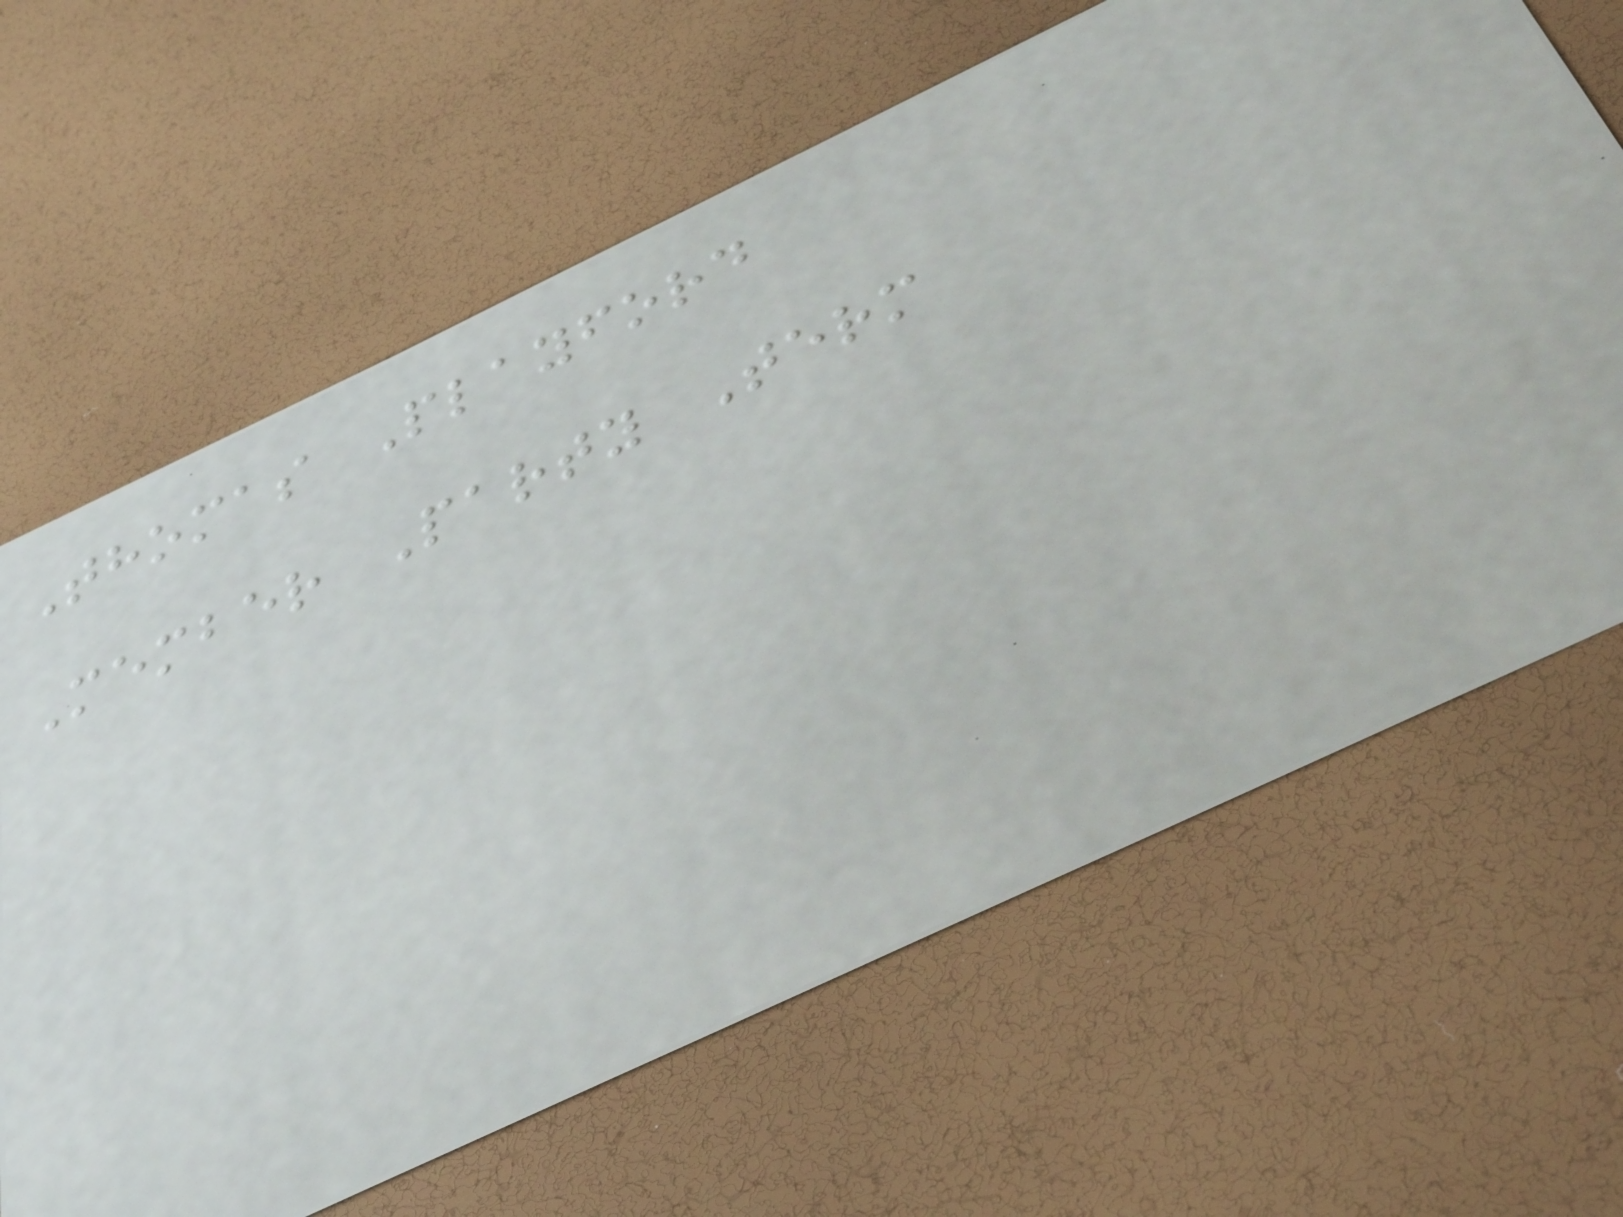Thomas Playford
Member Party Term
